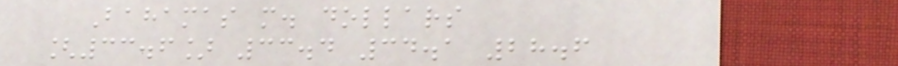Bahamas m. dollars
[33.6] 33.4 34.1 28.6
